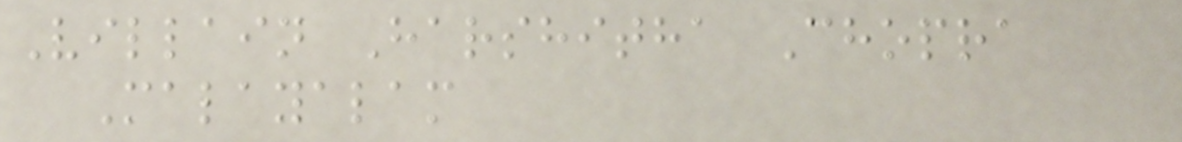Villain Harshitha Chopra
Malayalam
